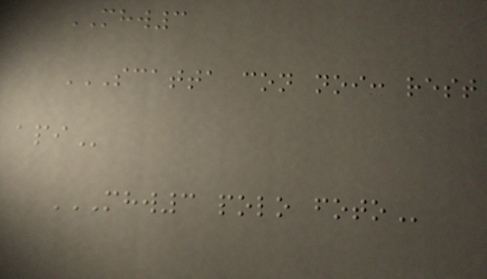MHW3
SCATTA CON NOI: REST
API
MHW3 POLO FOTO
